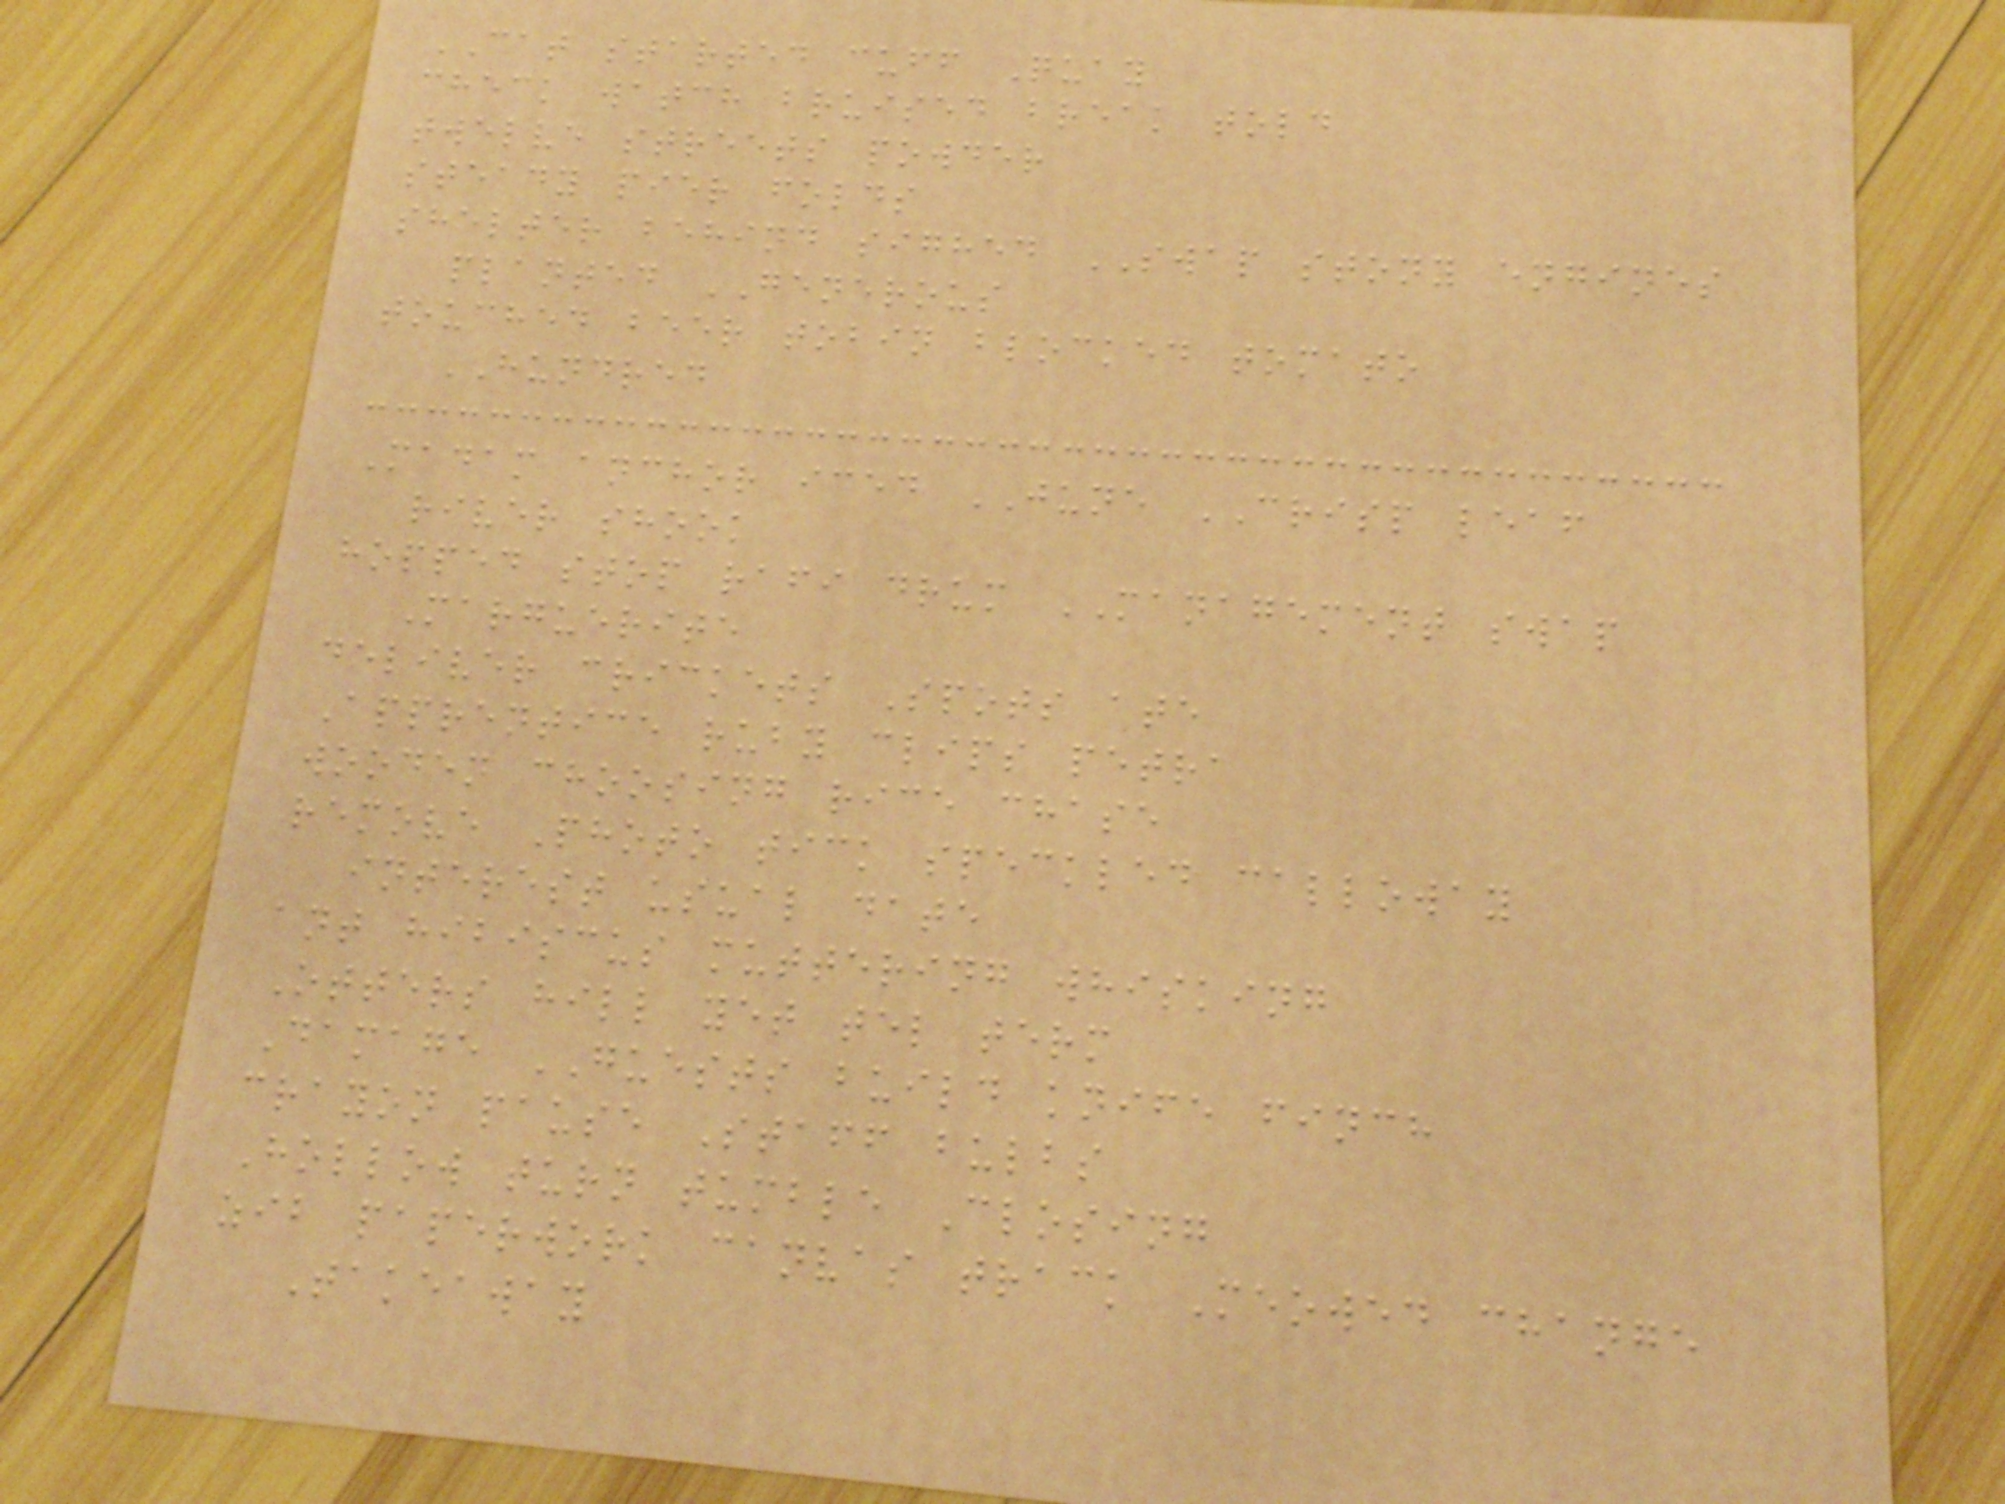CAT started cuff Quay
check watch bruised break told
twelve streets powder
steady pier folds
shelter behind sighed SWAP stony engines
planted GENEROUS
touched beer tobin blocked tomato
HUNDRED
Madam anchor iced JUNE CRISP leaf
river shook
hopped stop rafi drum MANAGEMENT swap
Marguerite
deliver crickets Spots ate
Apprentice ruby clips petra
wooden choosing rice chase
remove Photo tick speckled calloway
interest usual date
ant hibiscus muttering whisking
Otters hill yet tel term
Damage GUESTS build knife finch
crayon pause Staff bulbs
Hollow turn tumble Closing
zib paperwork canvas track Meowed change
Takeaway
